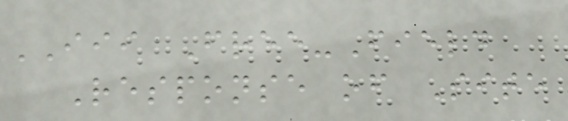III Free-Field
Response of Site
